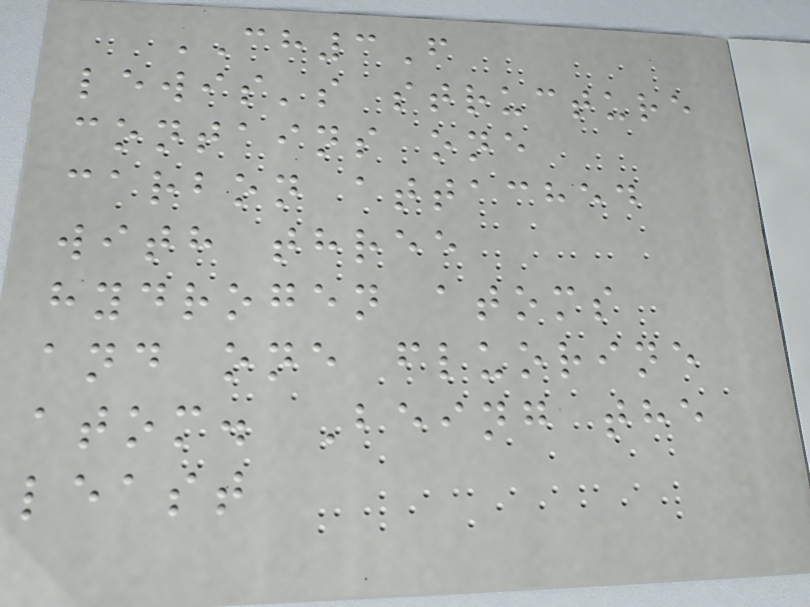CH3F
lewis's structure
contains one
carbon attached
with three
hydrogen atoms
and one fluorine
atom. Being the
least
